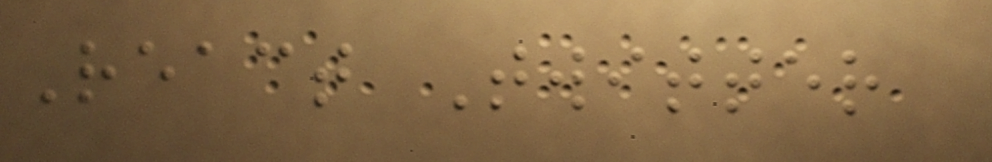React Twitter
